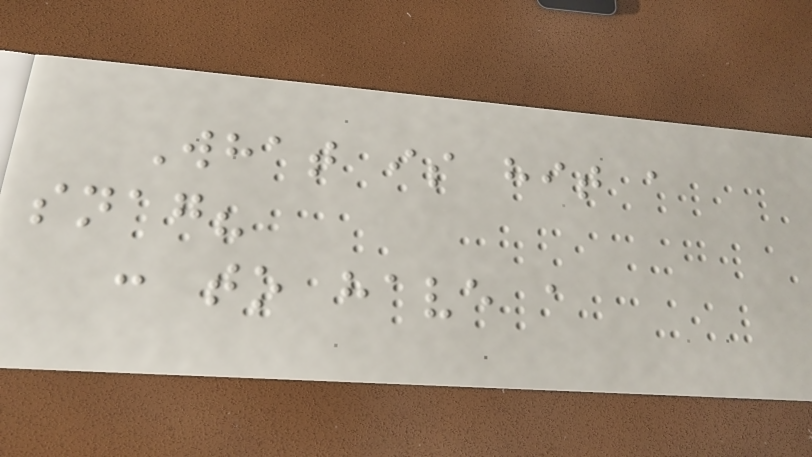What is hit a
snag?
: to have a
